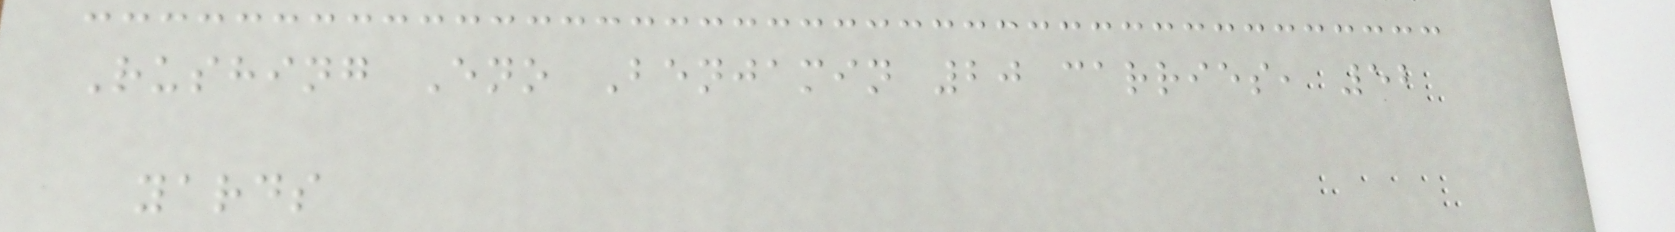Rushing Eno Benjamin 20 carries, 52
yards
